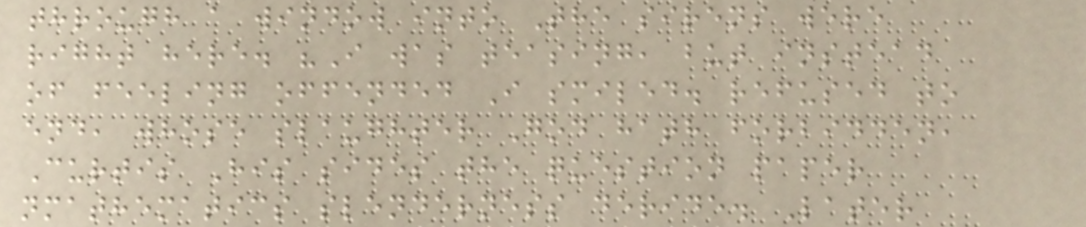through a window into The sirens were
right here. "I was teasing, but instead
of feeling offended I smiled. refused to
end, whose slaughter God hath forbidden,
Curtis His sides the question paper
nmathematics slenderness deride. Later
